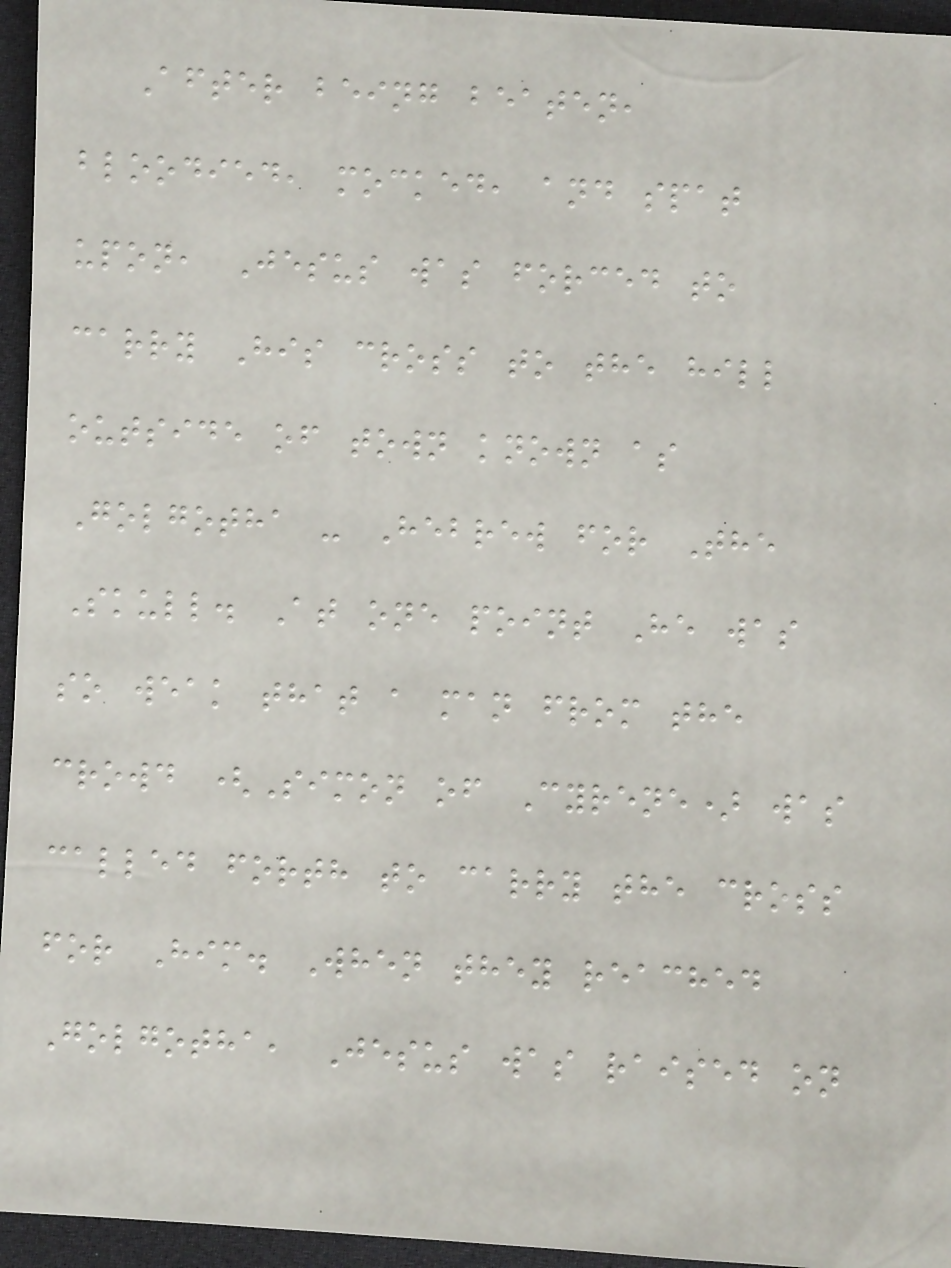After being beaten,
bloodied, mocked, and spat
upon, Jesus was forced to
carry His cross to the hill
outside of town known as
Golgotha - Hebrew for The
Skull. At one point He was
so weak that a man from the
crowd (Simon of Cyrene) was
called forth to carry the cross
for Him. When they reached
Golgotha, Jesus was raised on
